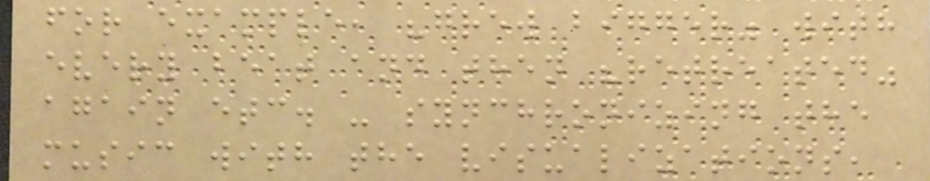for example, "grew bigger" with
every beat and then "retreated"
again etc. - synchronizing the
music with the visualizations,
